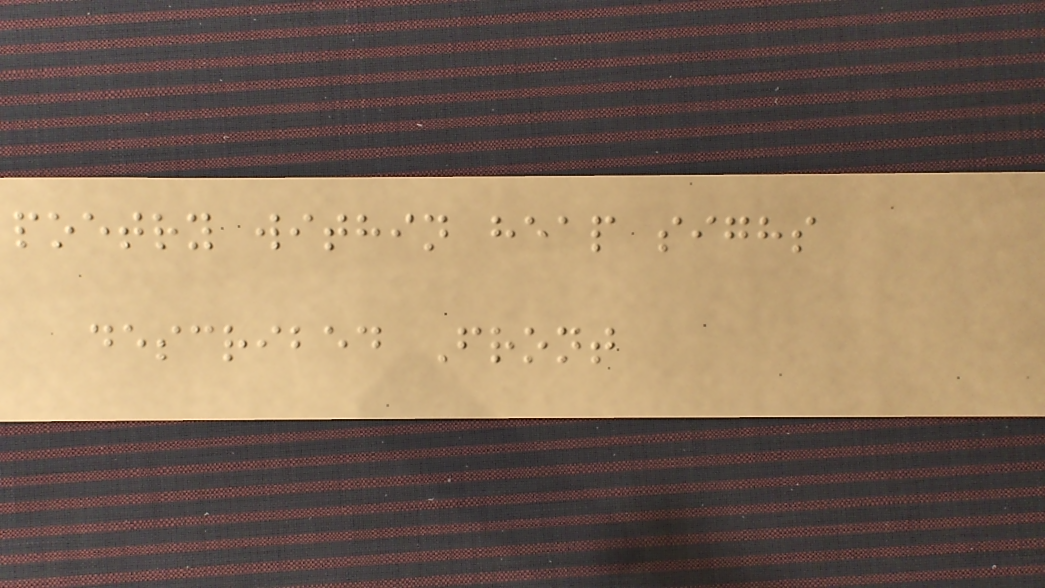poetry within heap sighs
described Front
